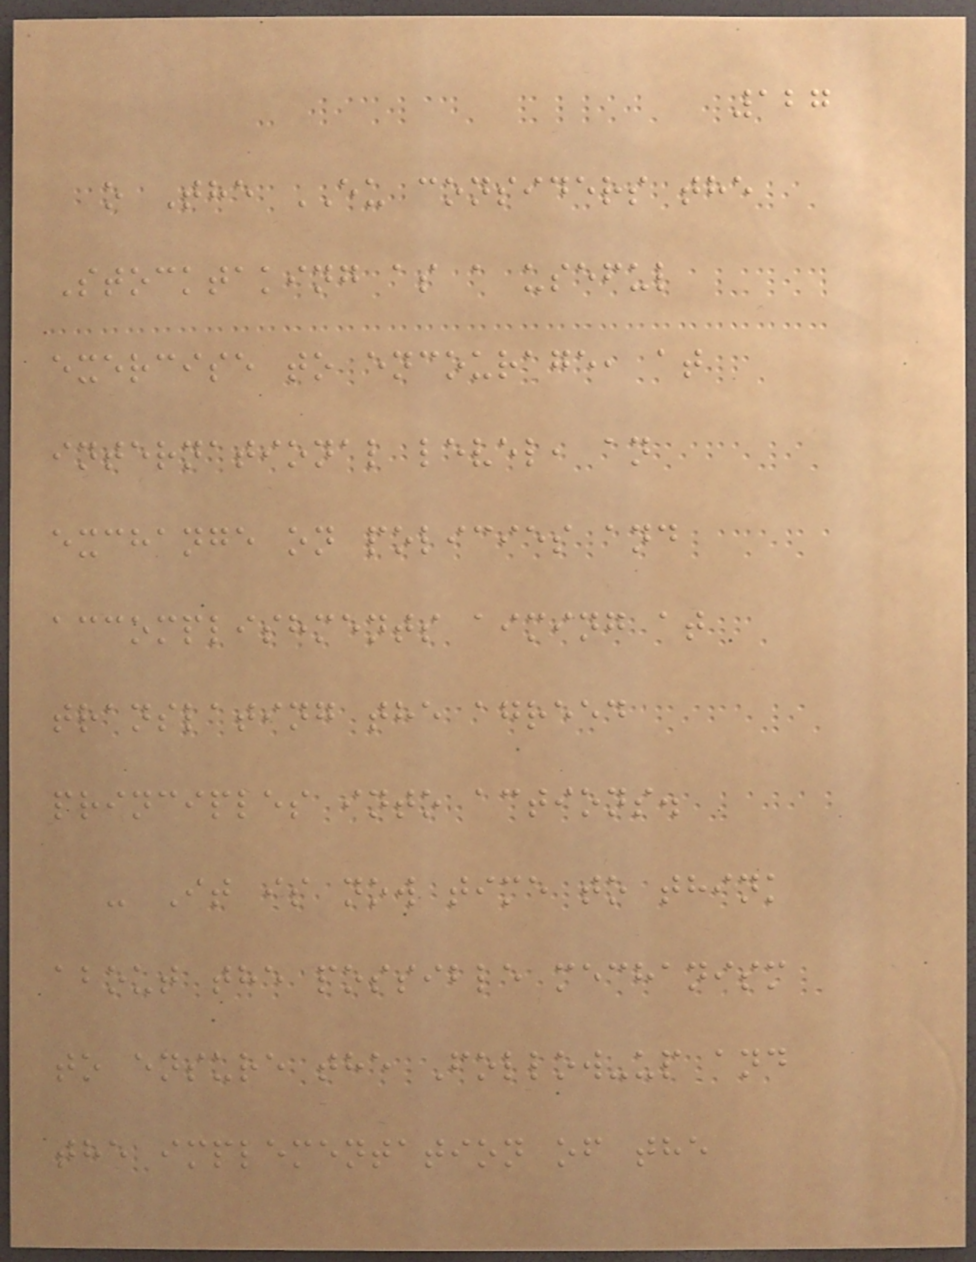127
o The EU considers the
Stocktaking as a useful
exercise to encourage, at
international level, an
exchange on policies and
accomplishments aiming at
translating the agreed
principles into actions.
- It is now time to think
about the possible mechanism
to ensure the Follow-up and
the implementation of the
